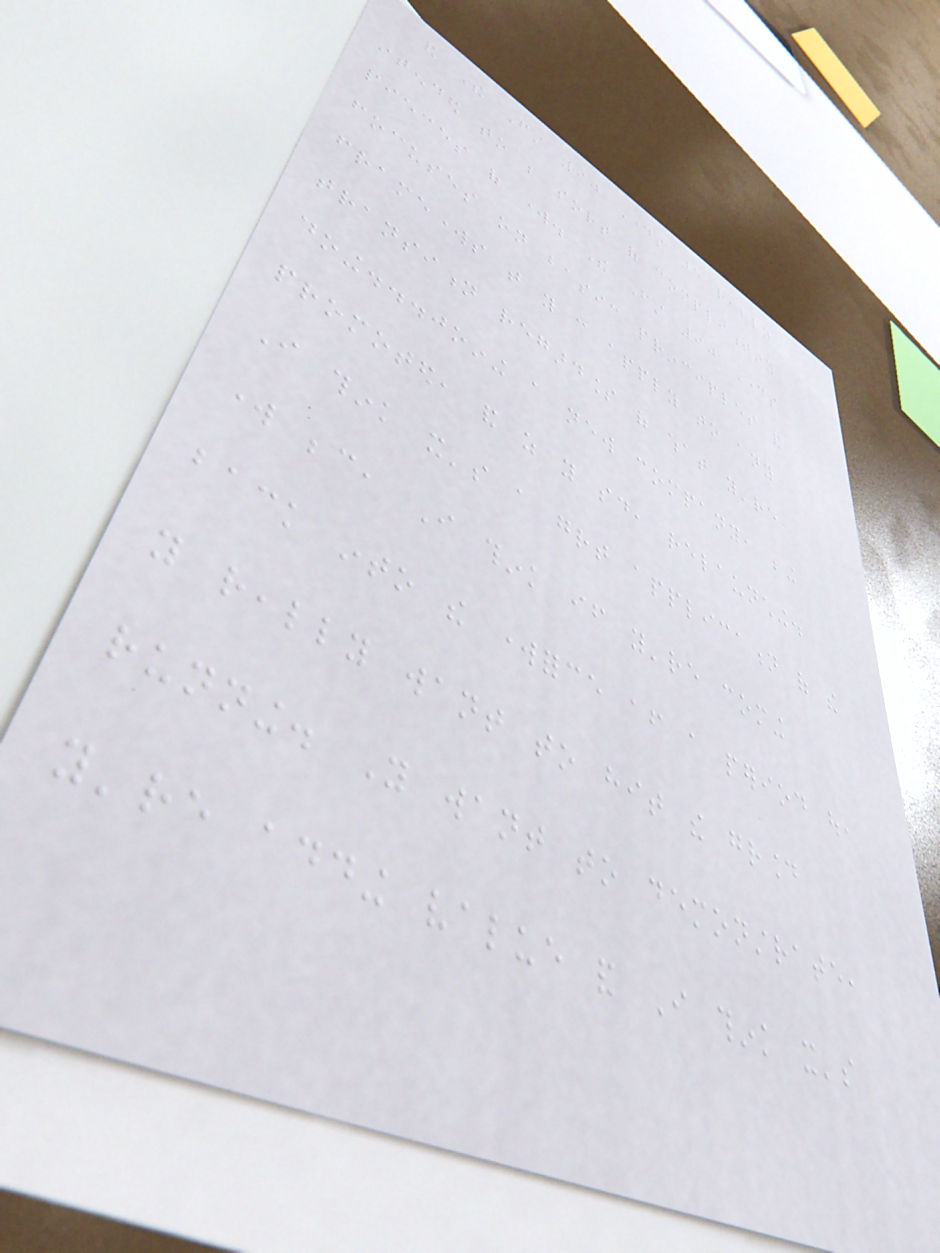and The First 90 Days are really
intended to be sort of complimentary
pieces of work. The First 90 Days
focuses on basic principles and
frameworks that you can apply to any
transition regardless of what you're
doing...joining a new company, being
promoted, and as you said, relaunching.
I think it's a great application of the
work because, I think if you're coming
back into the workforce after a period out,
you really want to hit the ground
running. You want to demonstrate,
you're adding value and I think it's
